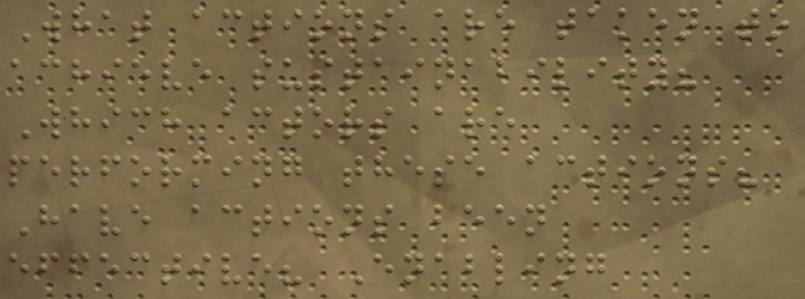What actions are taken to
achieve sustainability?
Which actors are
performing these actions?
Have actions been
effective? Enabling
